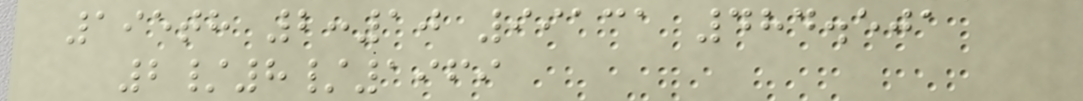195th 2:10 99131 484.501
2/8/1969
